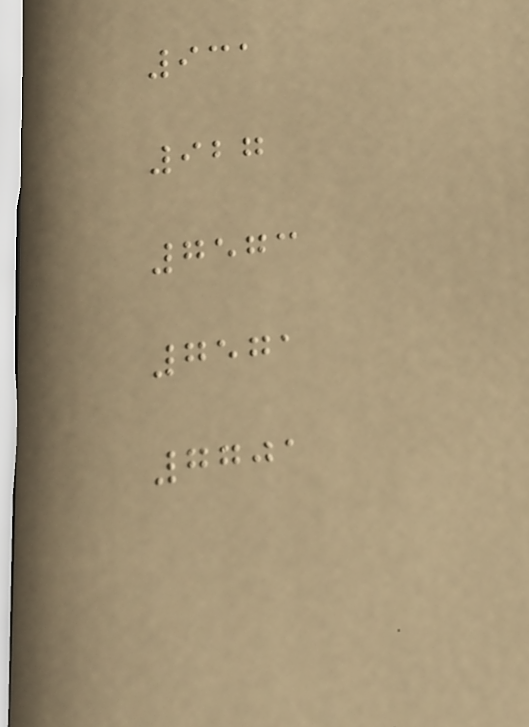931
927
7573
7571
7701
